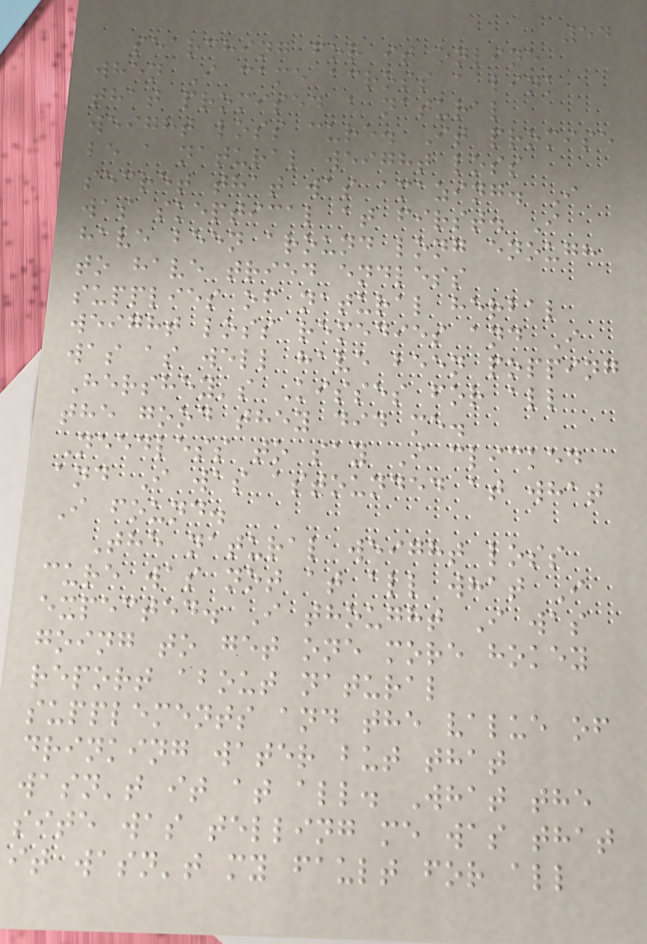54
searching for it online
when I came across a link
that promised a natural
weight loss cure. It promise
be a natural weight loss
secret that was amazing. I
was skeptical at first. I
have been around long enough
to have tried endless
supplies of natural herbal
weight loss remedies and I
was as well have been popping
Hershey's Kisses for all
the good they did me.
Needless to say I clicked
and I was astounded at what
I found.
The natural weight loss
cure was not at all what I
expected. I thought I was
going to get one more hokey
report about natural
supplements and the value of
drinking water but that
wasn't it at all. What the
site was telling me was that
it wasn't my fault for all
